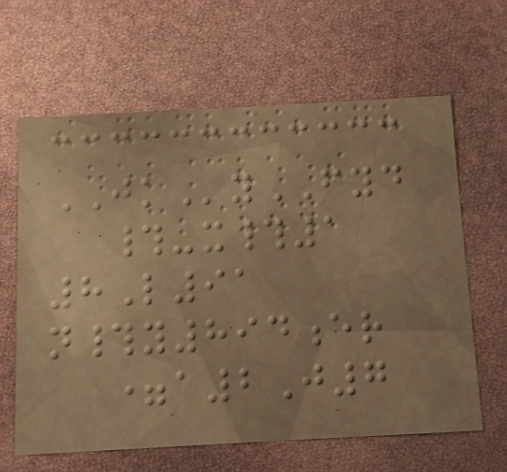JKyFYD
#-x#1
8L91
n#y894er
=a2J7
